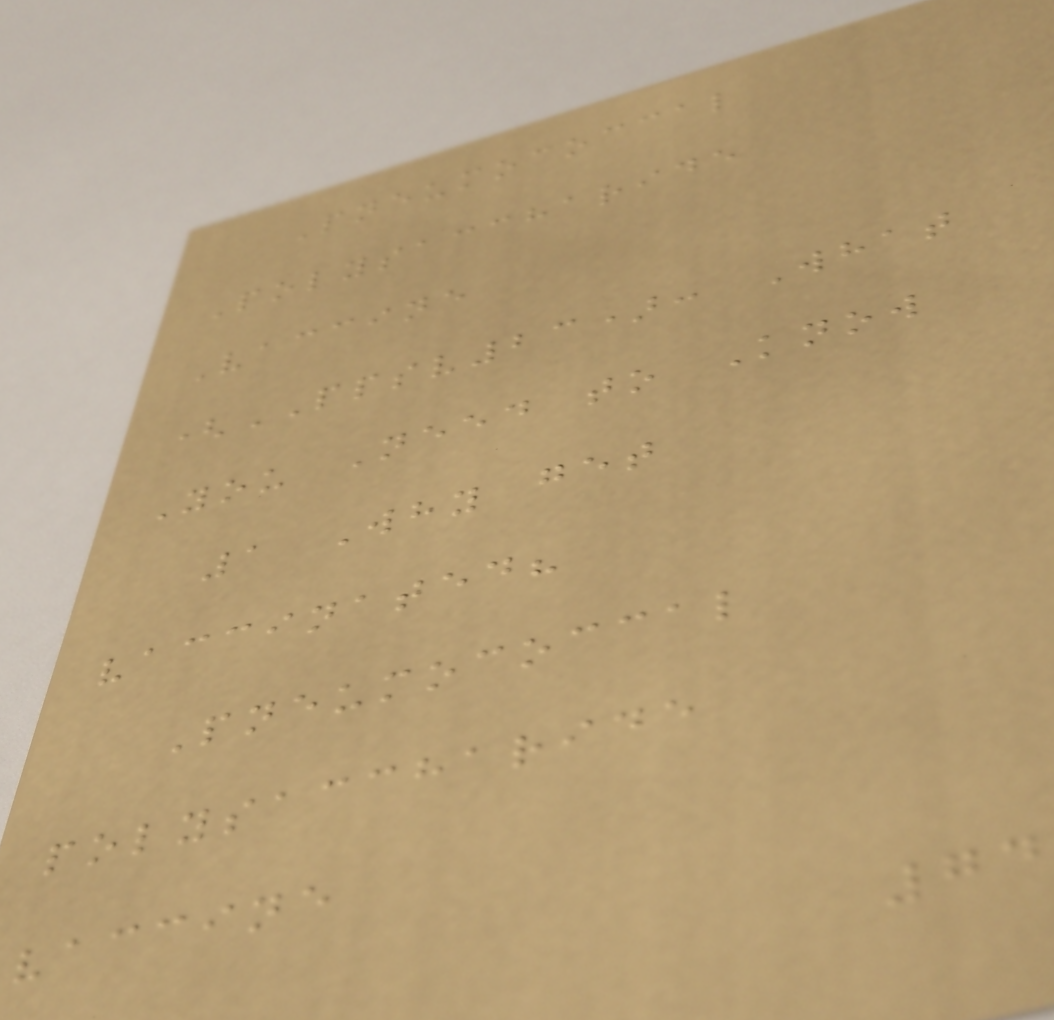Pneumococcal
Polysaccharide
Vaccine
(PPSV23): What
You Need to Know
1 Why get
vaccinated?
Pneumococcal
polysaccharide
vaccine
74
